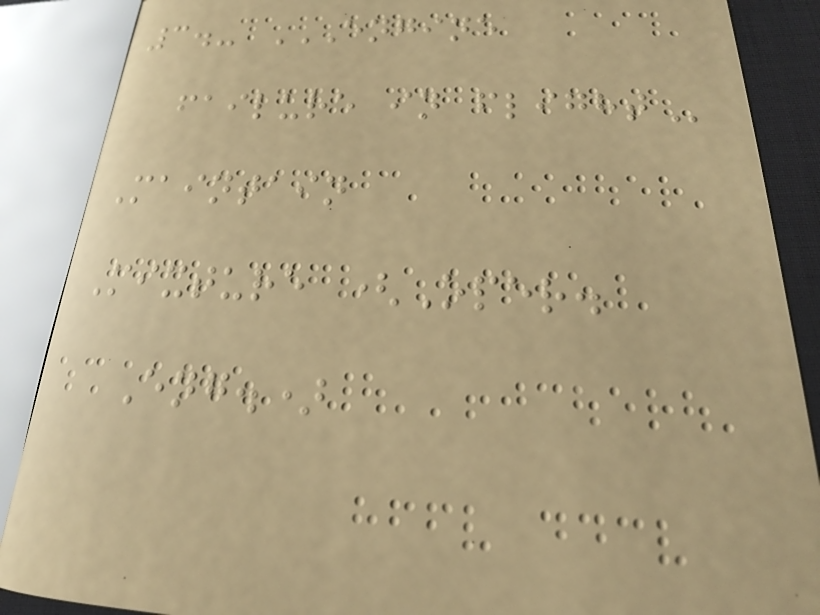3.- ENGINE
FAILURE IN FLIGHT
Maintain
Mixture (Oper.
Eng.)
